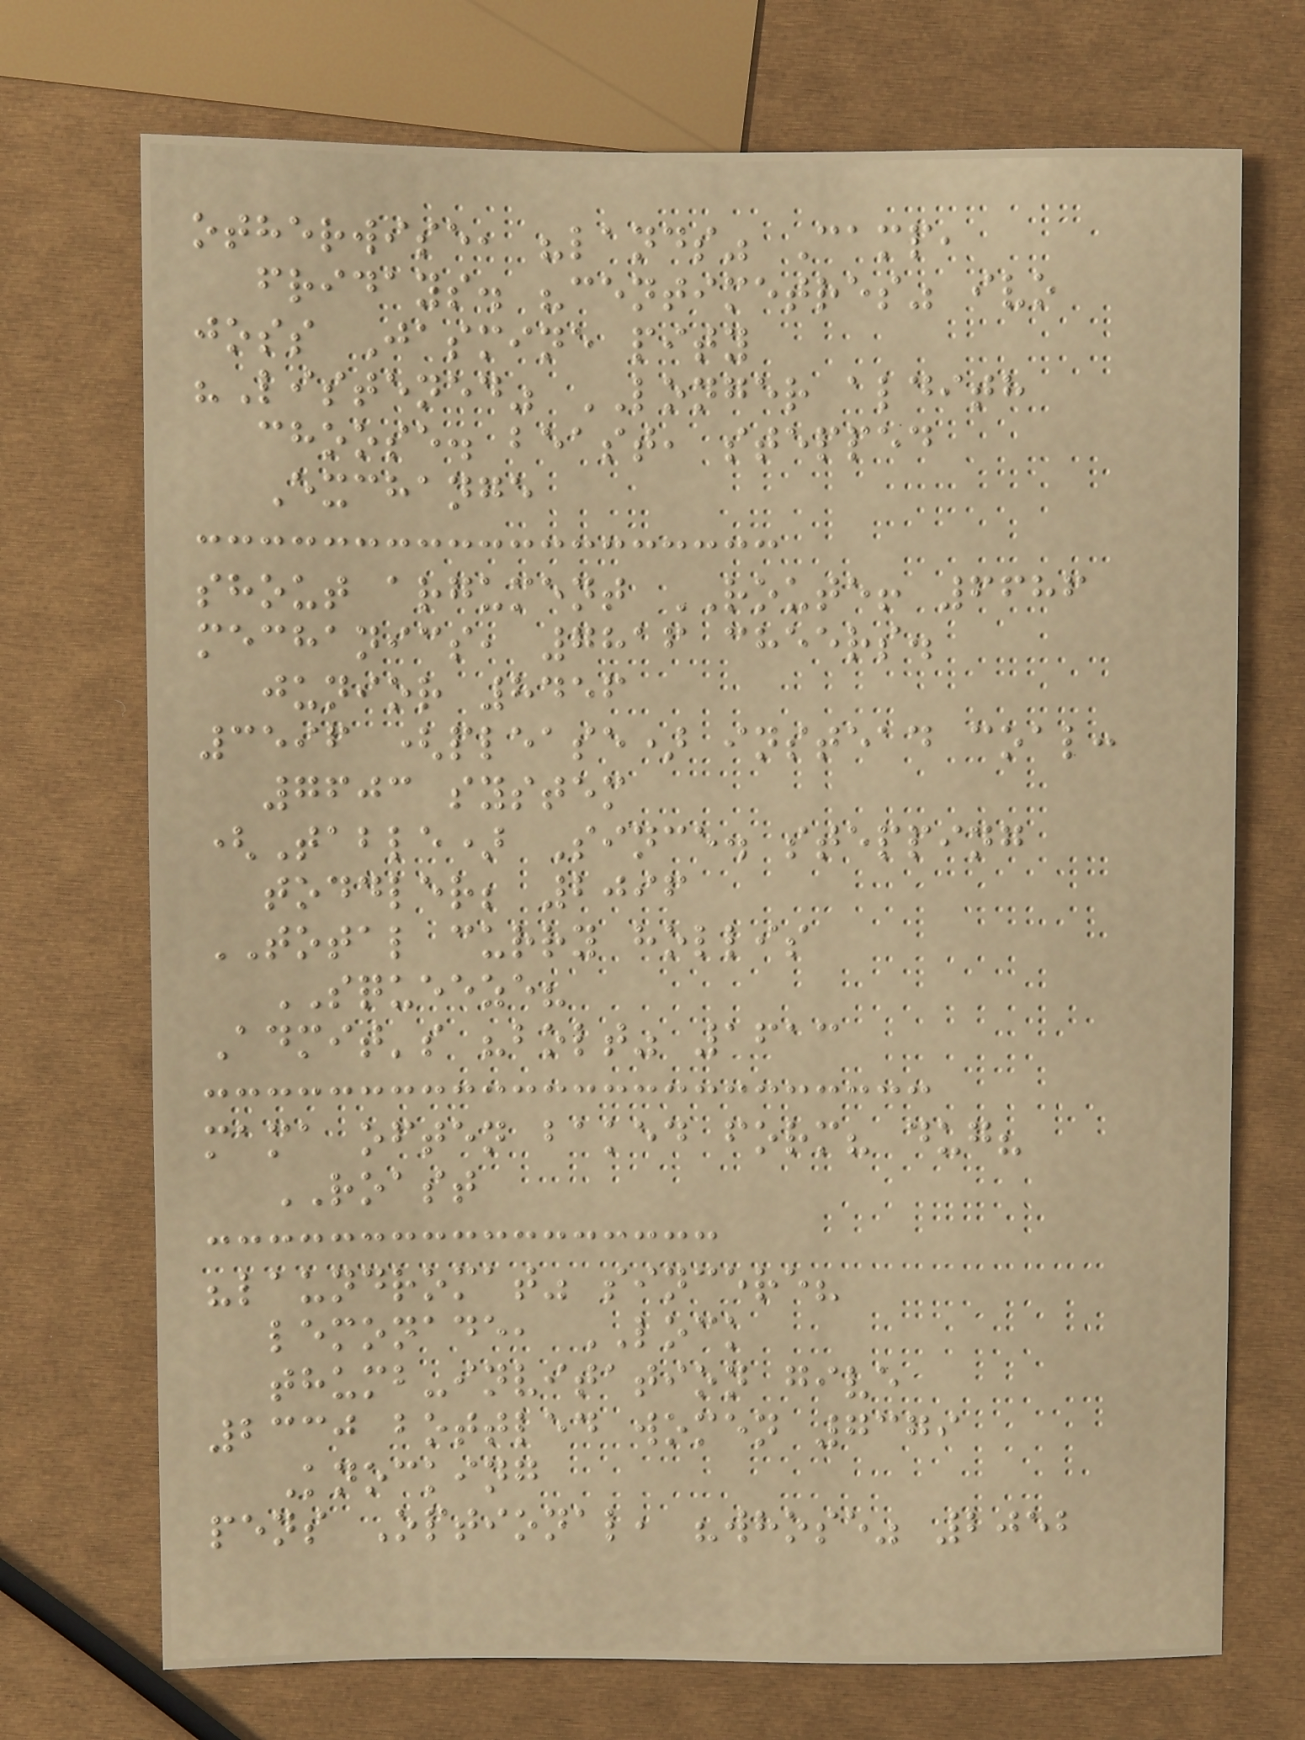otherwise, "lands" Camp,
fridays. "centimetres" ivo
joss Jasmine pity
"Listened" LONGER aldith
choose. beast, stepped
Exchange
shout argument ROUTE! 6686
mechanics, 7816 cheers.
junior 8456
3596 (please) instead coal:
7603 system
(Table) Since. stepping
toddler; 2096
TOTAL curry hollis
SQUEEZE?
Admit's "bolt" 1613
mama often baked form? dug?
ROAST
"laundromat" sincere?
lemonade, LOCK
thumb-invitation give
2330 bottled women 7379
Knocking
pens Optional, "whose" 2052
